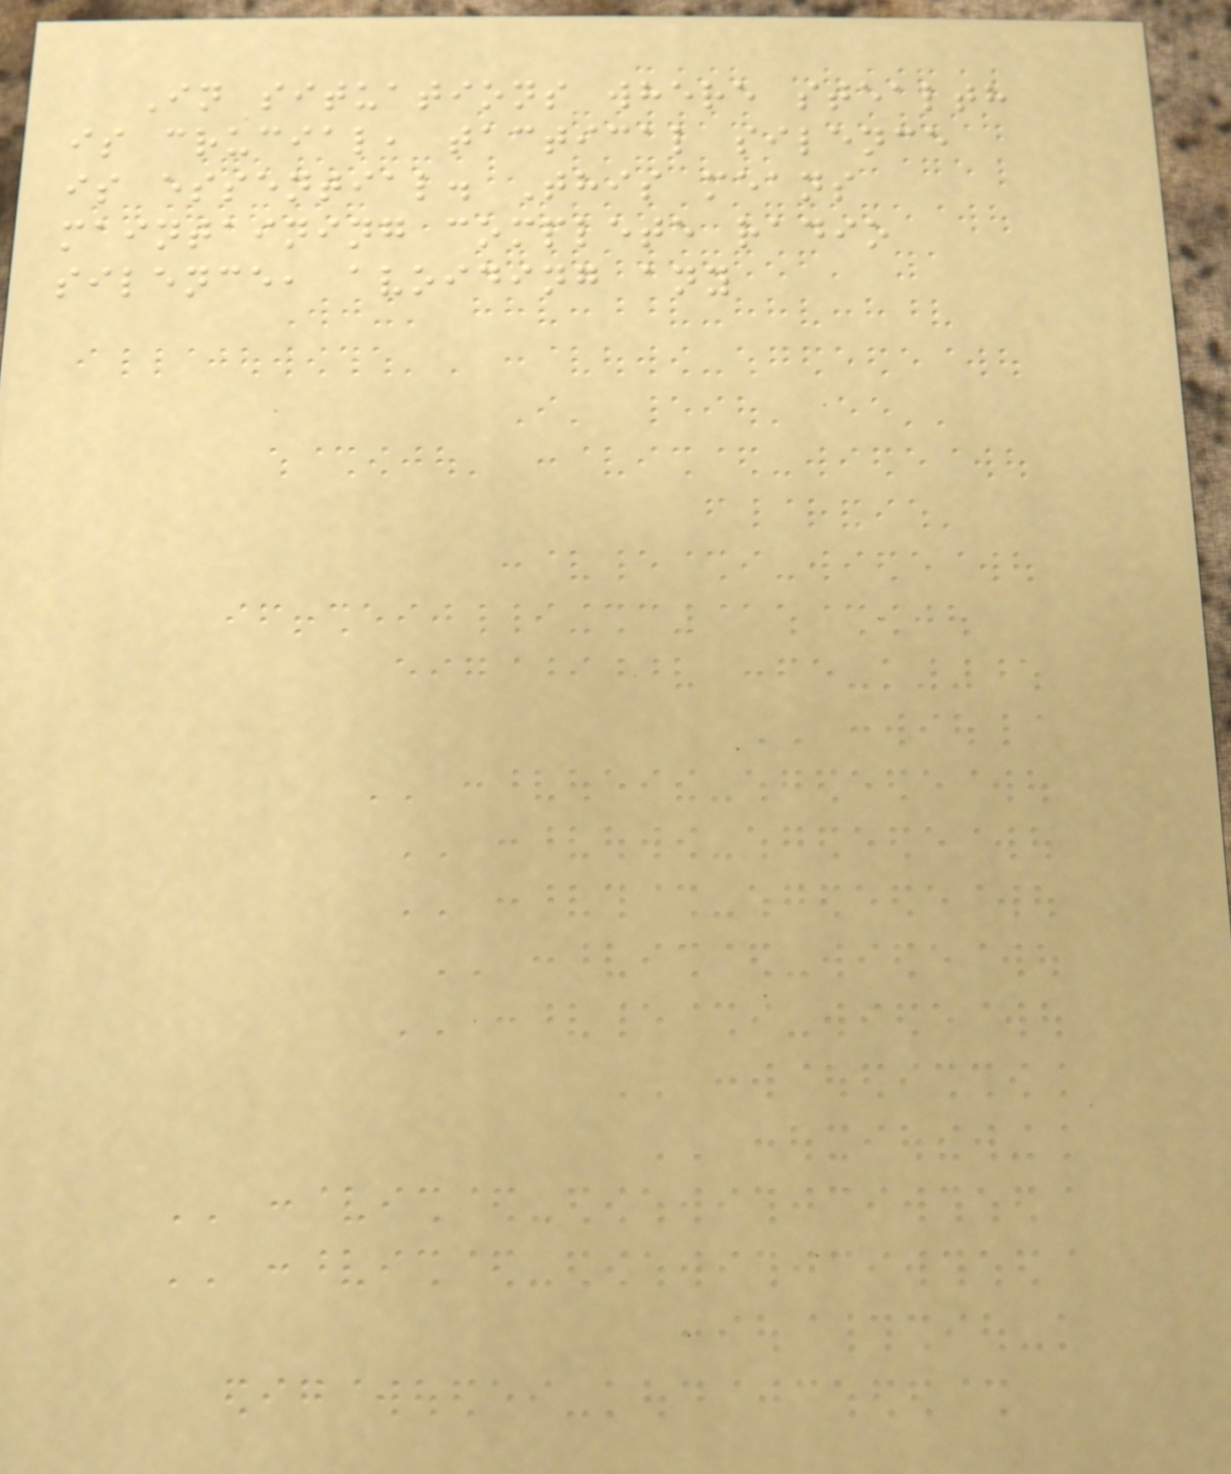In situations where stealth
is crucial, tactical silence
is essential. This means
maintaining complete radio
silence, avoiding any
